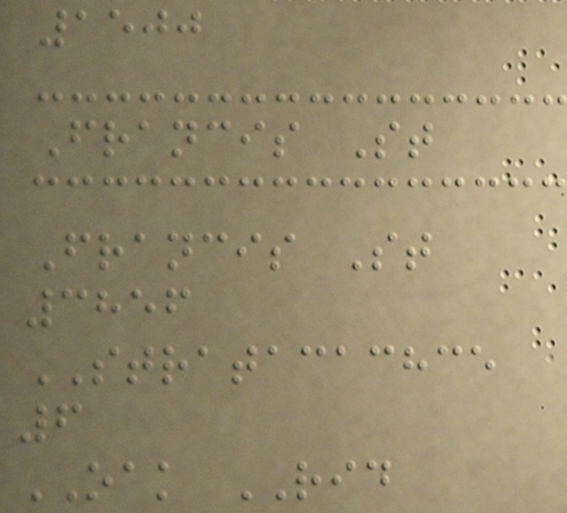1500
Francis St
Francis St
3856
STRATACACHCE
6
OAK RID
